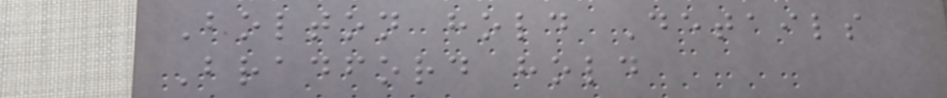Bolton hold Details
Bradford hold
